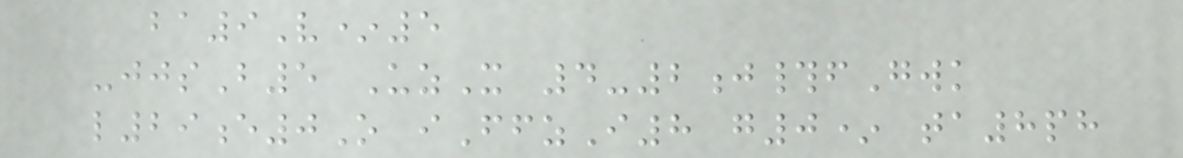ba9V*5
-jjsB5 UzX 4-2j#fGwk
l29e0O iFfzI8 g0* ta8ph
